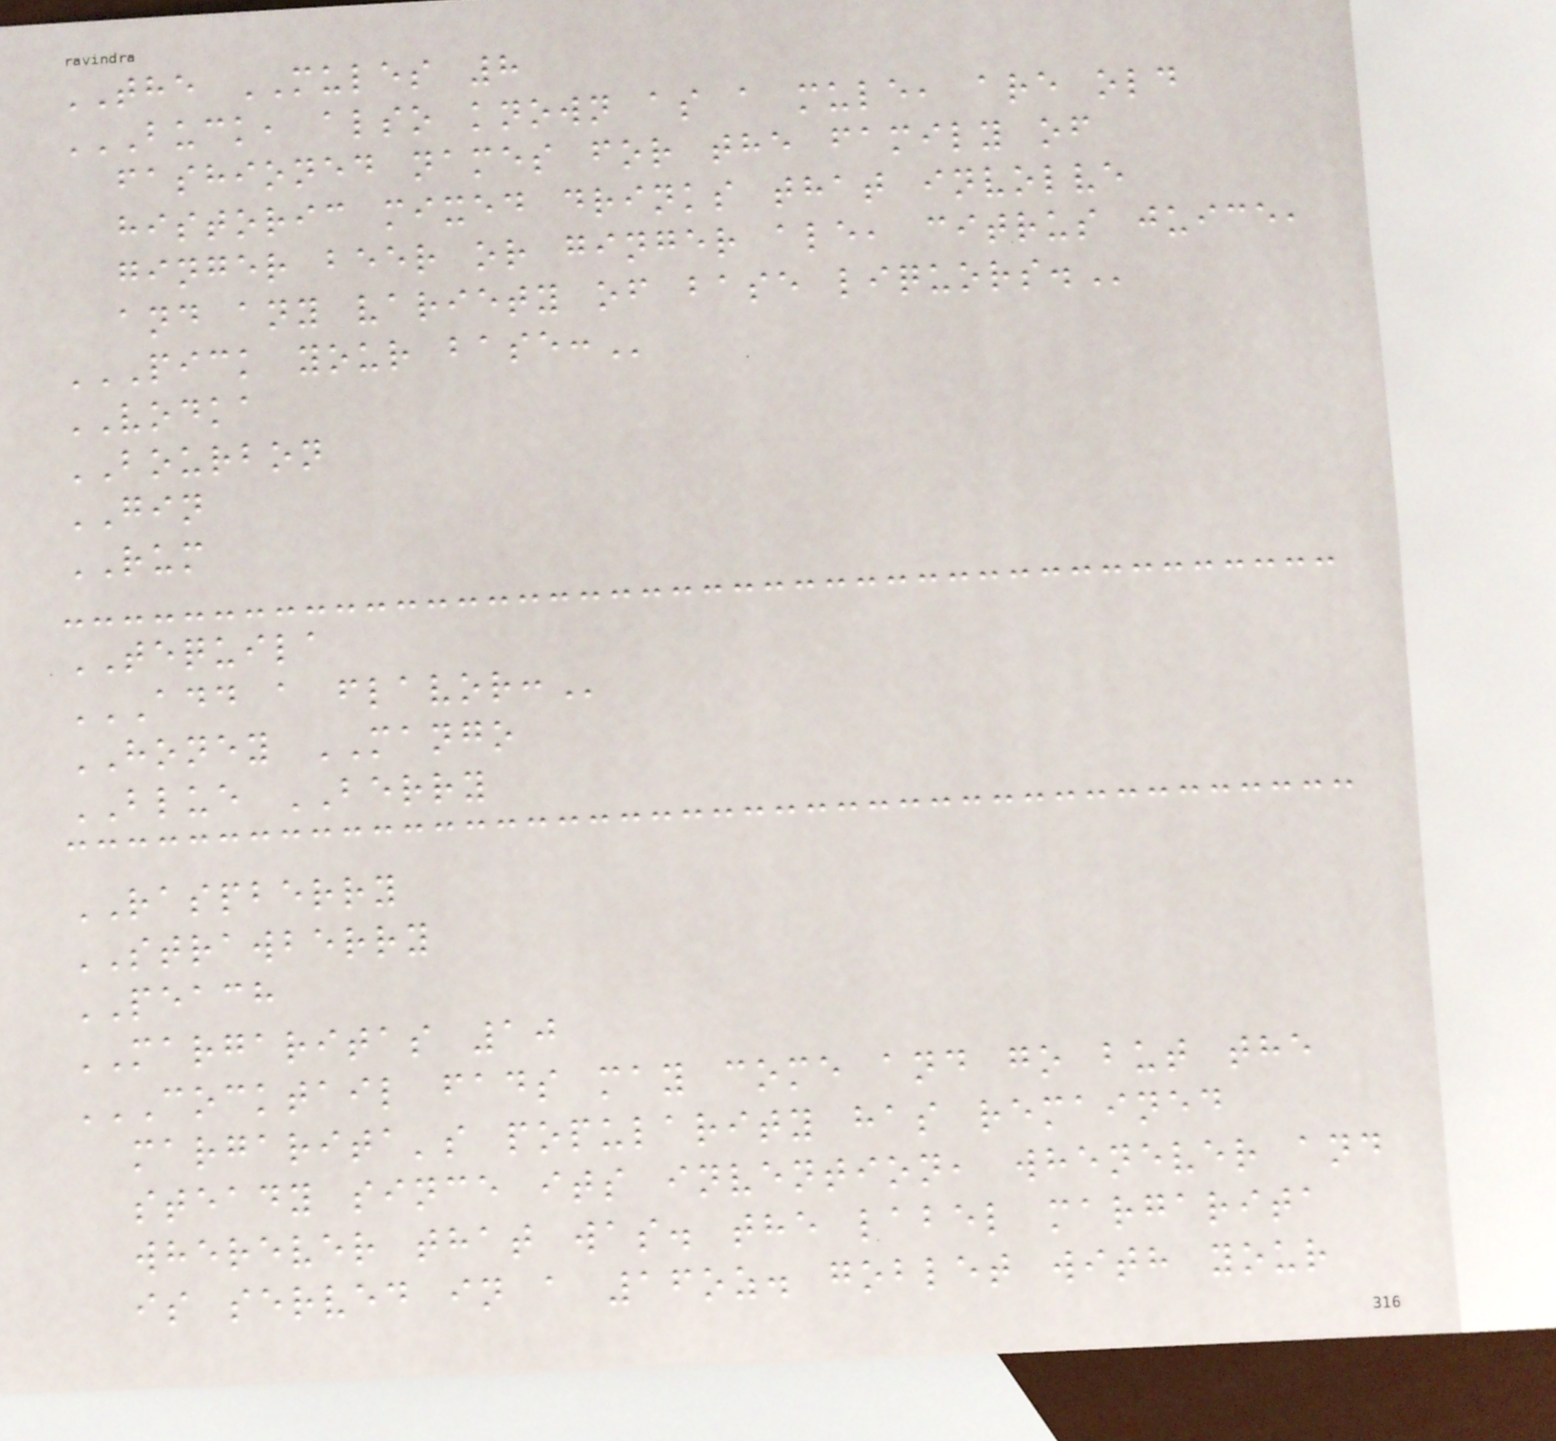THE MULES 8
BUCK, ALSO KNOWN AS A MULE, ARE OLD
FASHIONED NAMES FOR THE FAMILY OF
HISTORIC MIXED DRINKS THAT INVOLVE
GINGER BEER OR GINGER ALE, CITRUS JUICE,
AND ANY VARIETY OF BASE LIQUORS.
PICK YOUR BASE:
VODKA
BOURBON
GIN
RUM
TEQUILA
ADD A FLAVOR:
HONEY MANGO
BLUE BERRY
RASPBERRY
STRAWBERRY
PEACH
MARGARITAS 10
COCKTAIL FADS MAY COME AND GO BUT THE
MARGARITA'S POPULARITY HAS REMAINED
STEADY SINCE ITS INVENTION, WHENEVER AND
WHEREVER THAT WAS. THE LABEL MARGARITA
IS SERVED IN A 16OZ. GOBLET WITH YOUR
